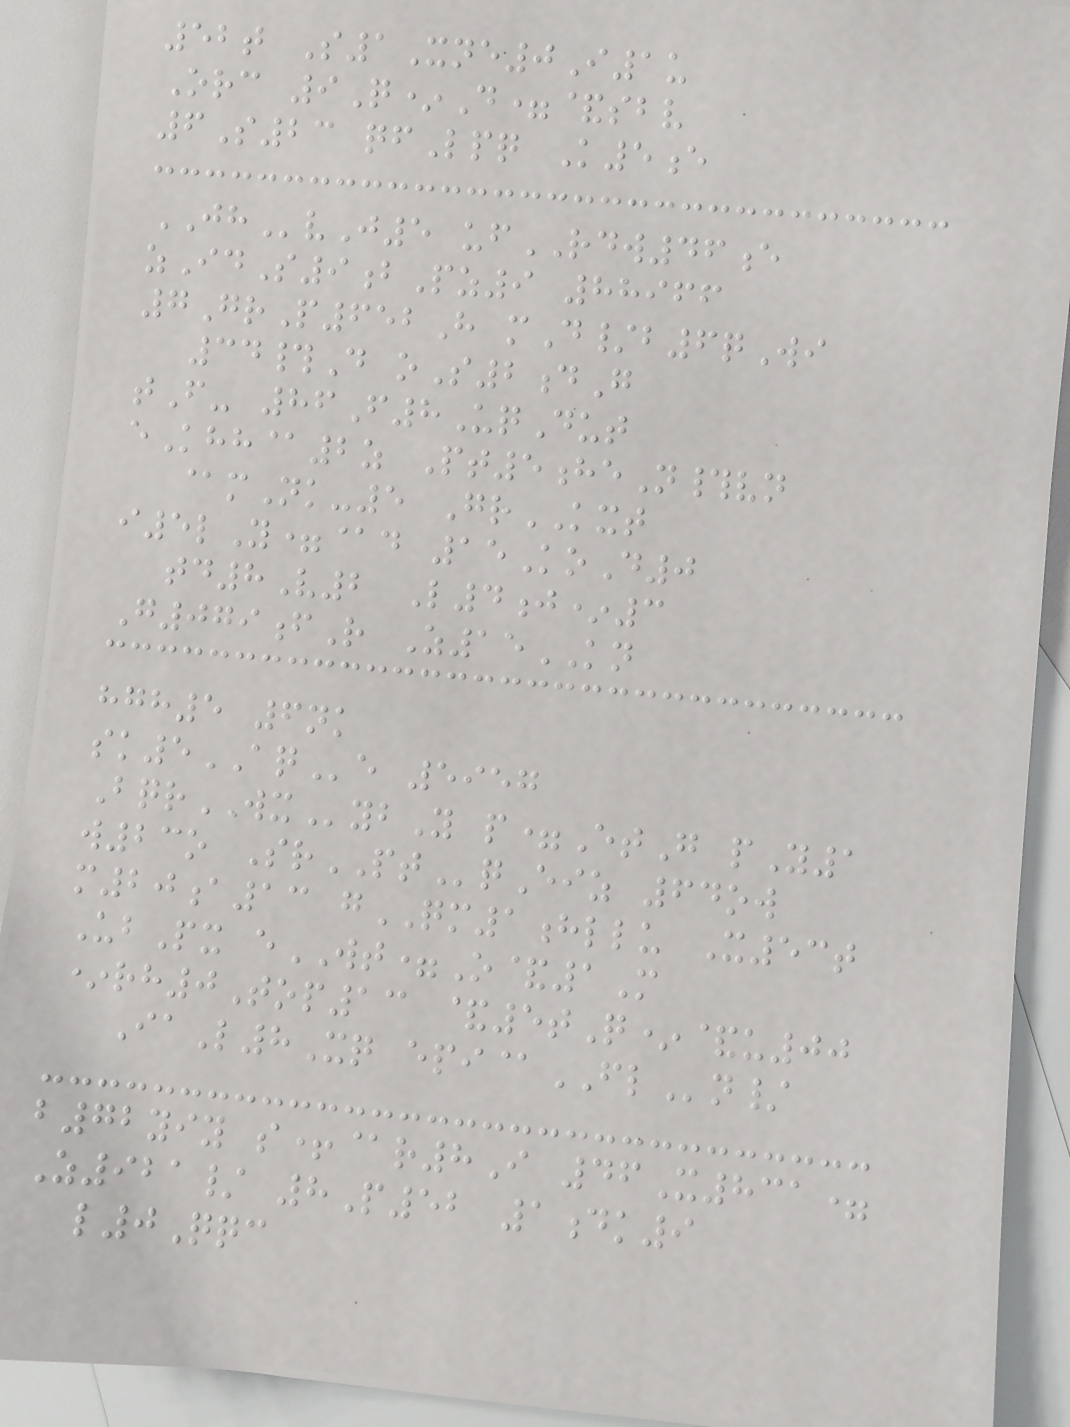52t S1Xne0I1u
Orc 9Q*D=&sbv
6S23 qfLpq K5e
JHvJ5 ufRDW46e
zIdS9bPz9 88966
7GrP652H mD/b6qWi
34#D oS2dG
tF- 86F8UqDut
eKhh@2z Pt5heN#vn
@mNk-5 GrKXT
i5lY=@d 15KoD0
td8V2 L4j*3
G079fR Z15KN
hgh5 6nk
sk5AQe 5957
BqrWXybY p=EtG pY1
w23o SrPTqEiz 64ow
m20a13 gQM1hllu X53t
UbPx eWT=O&1M
*rh0Top13 &5tQ*&u00
IaL8Xq epi@FLn/
b72yiy s+@r8I 46X831=
Z921/ 8P52 1dk9
l0Qqc
